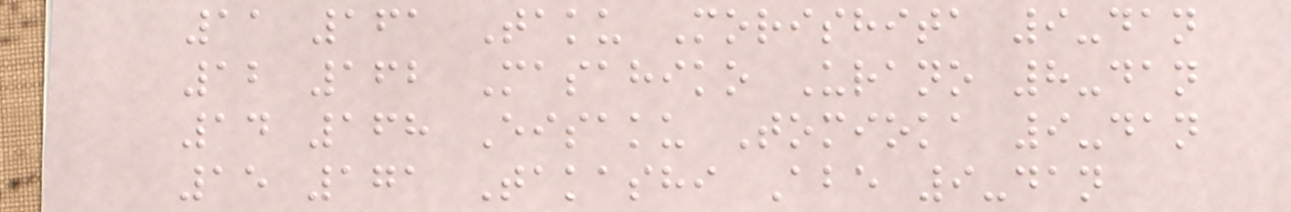11 161 Taku Morishita 9-dan
12 162 Masahiko Urano 8-dan
14 168 Eisaku Tomioka 9-dan
15 171 Takashi Abe 9-dan
